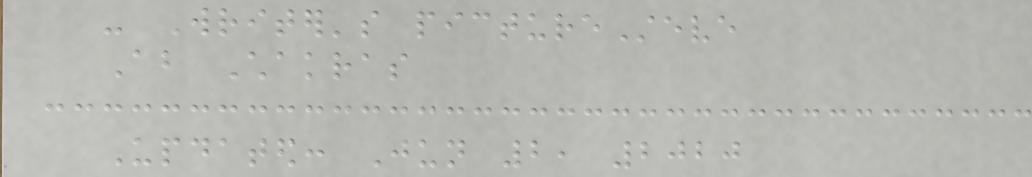- Writer's pictureSteve
About Chakras
Updated: Jun 2, 2020
